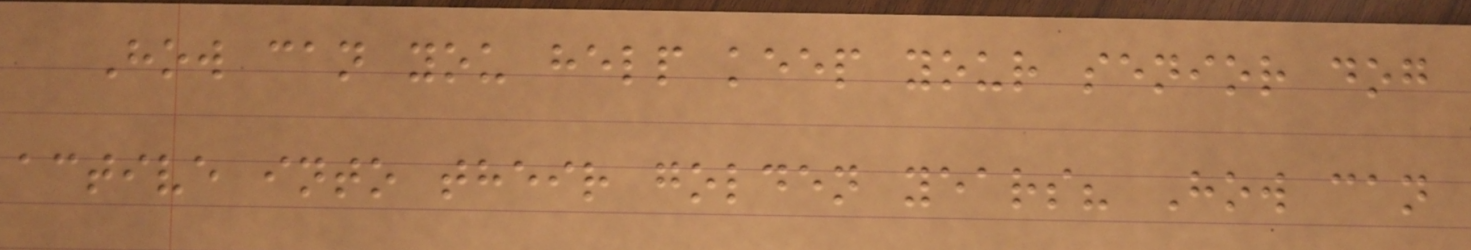How can you help keep your senior dog
active into their golden years? How can
